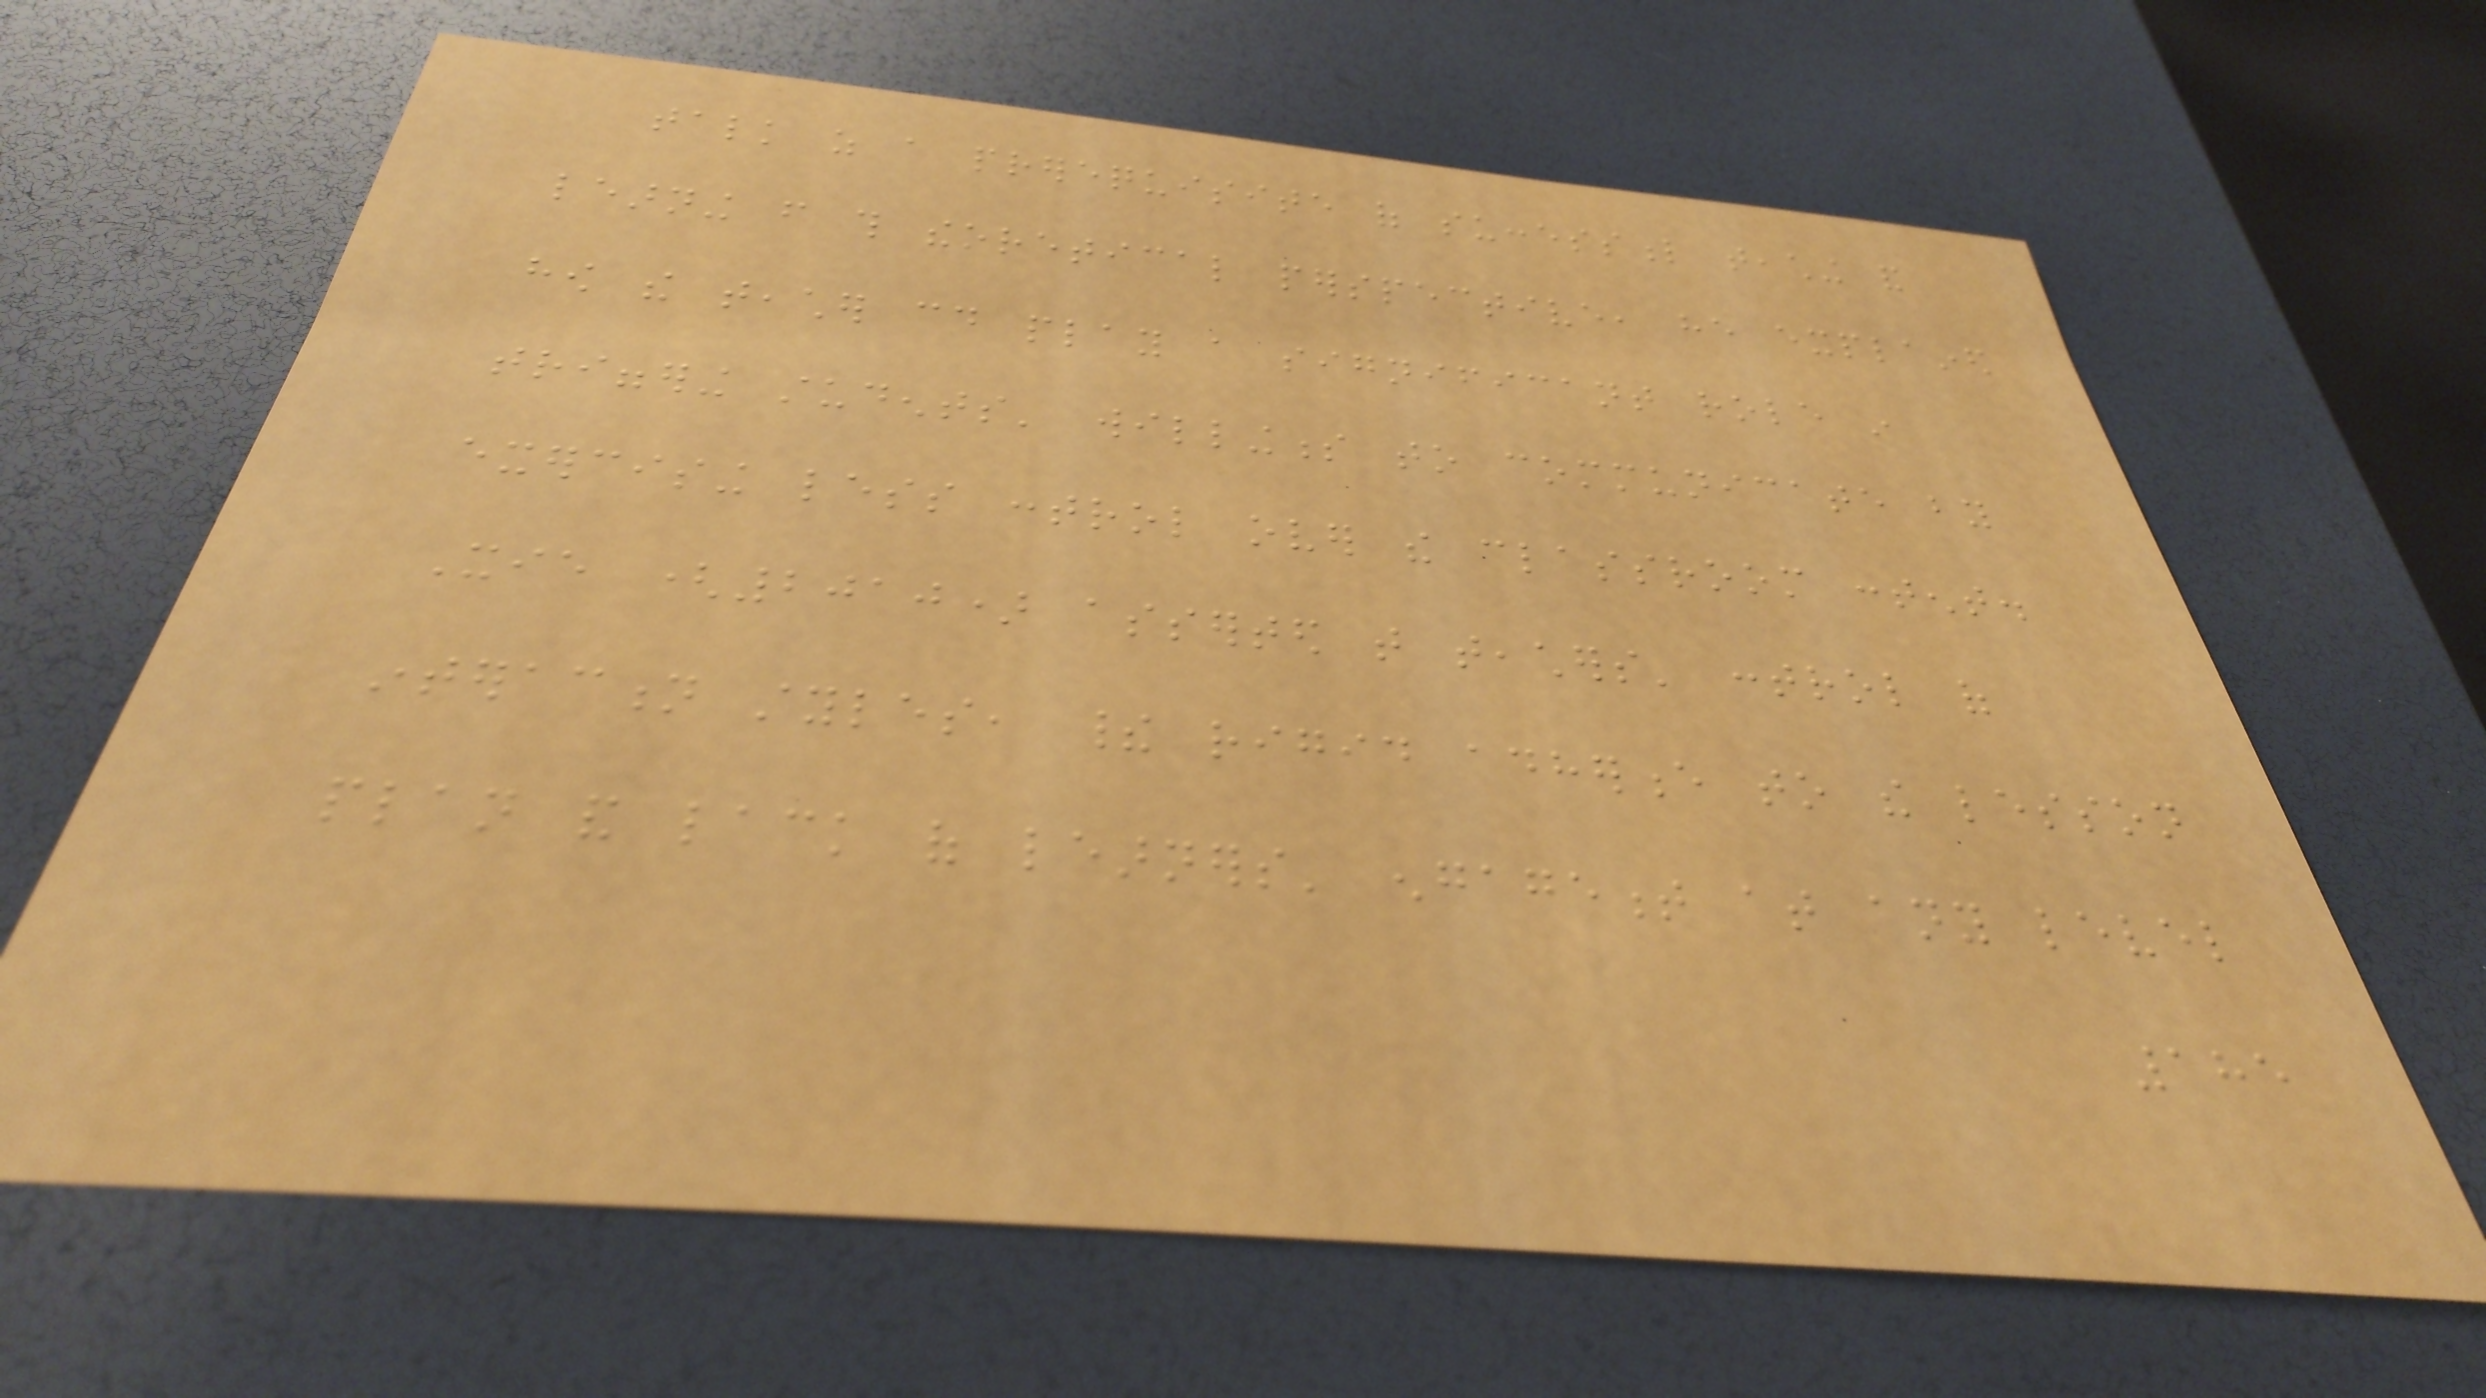talk as a prerequisite of successful teaching and
learning from this theoretical perspective, he explained
how the teacher could play a significant role in
triggering students' willingness to communicate by
exercising less control over the classroom content.
Xie (2010) asserted that teachers' control of
interaction styles, their rigid adherence to the lesson
plan and lack of learners' engagement at any level
185
